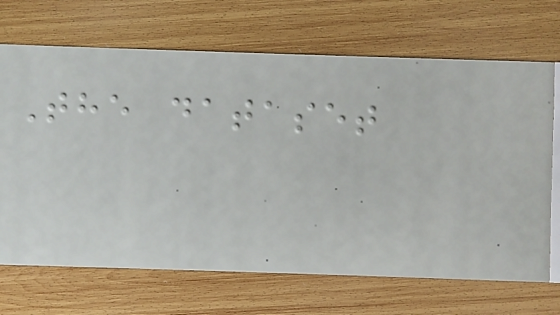The dataset
